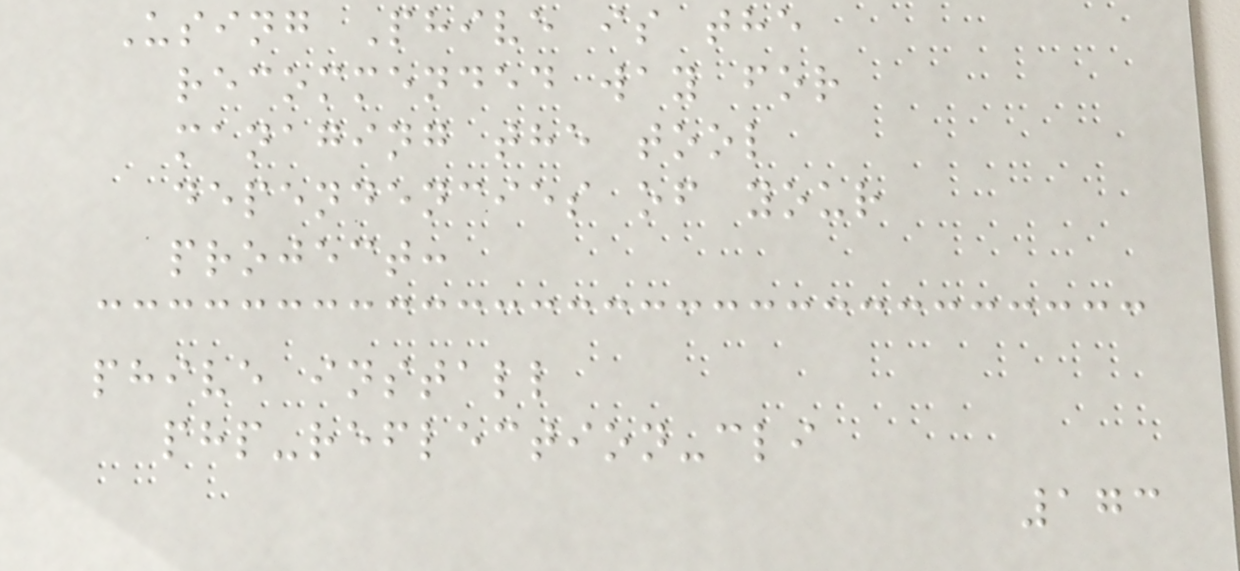Using Phive is the
recommended way for
managing the tool
dependencies of your
project:
phive install
php-reflection-cli
173
